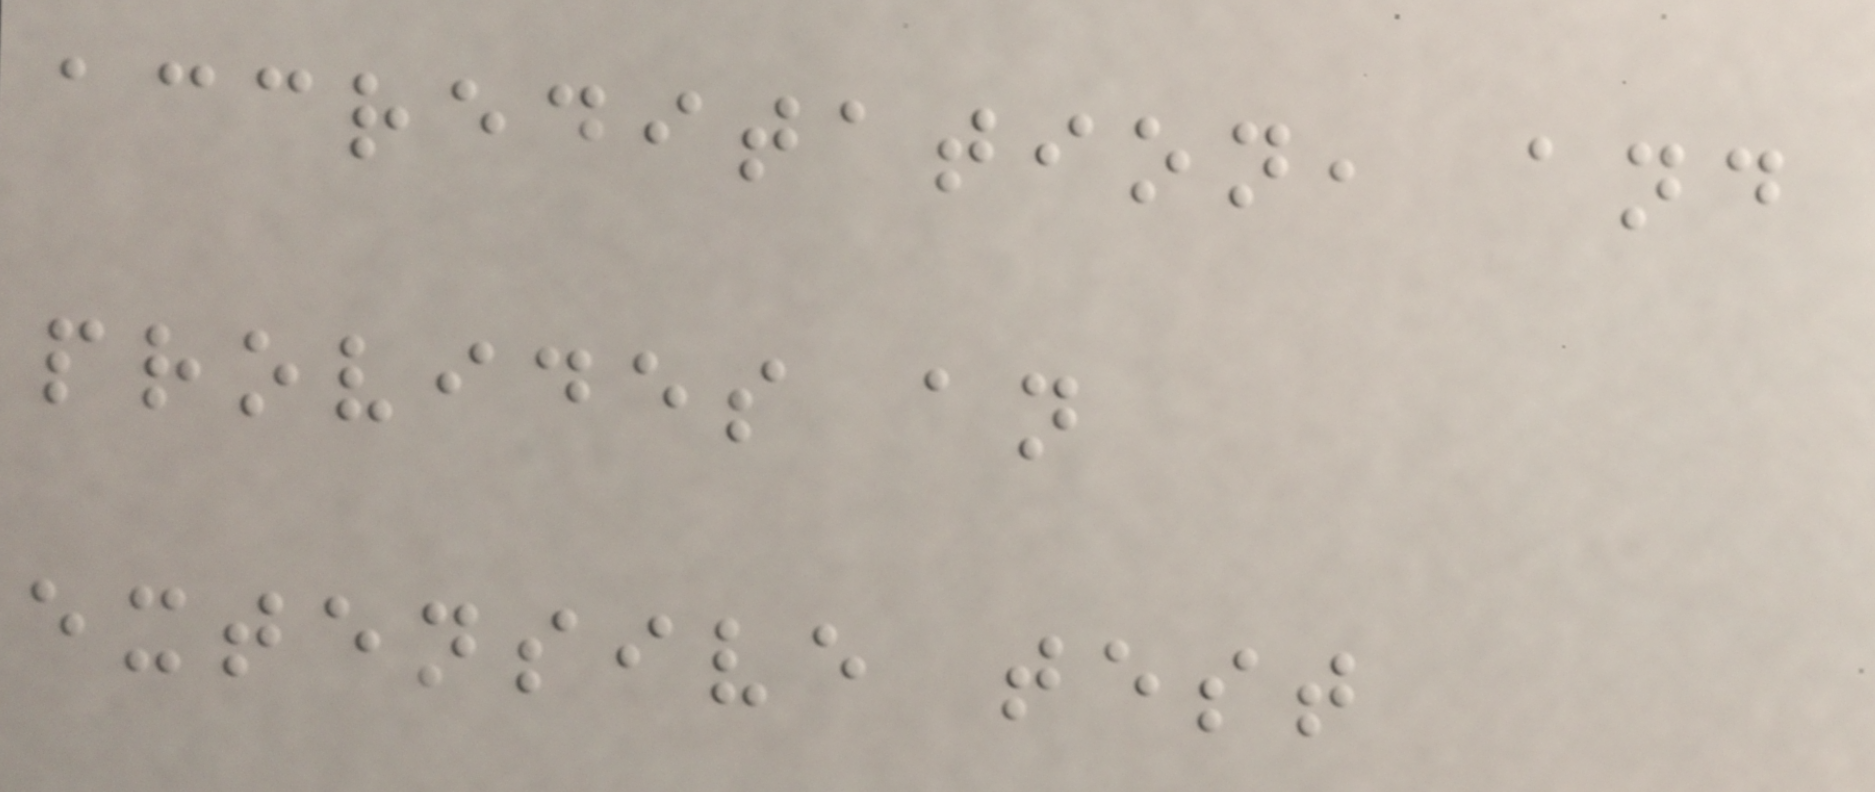accreditation, and
provides an
extensive test
